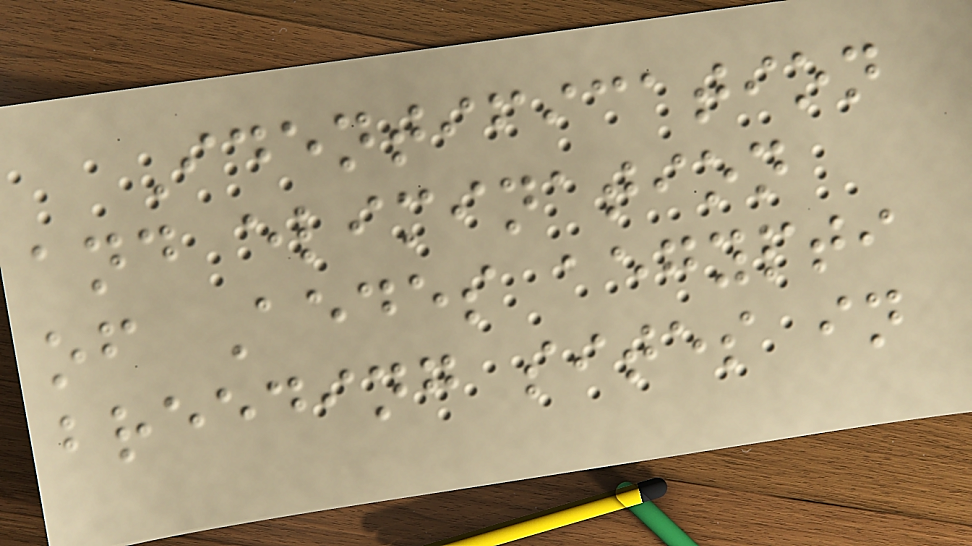Identification
and elimination
of Aedes aegypti
breeding sites in
